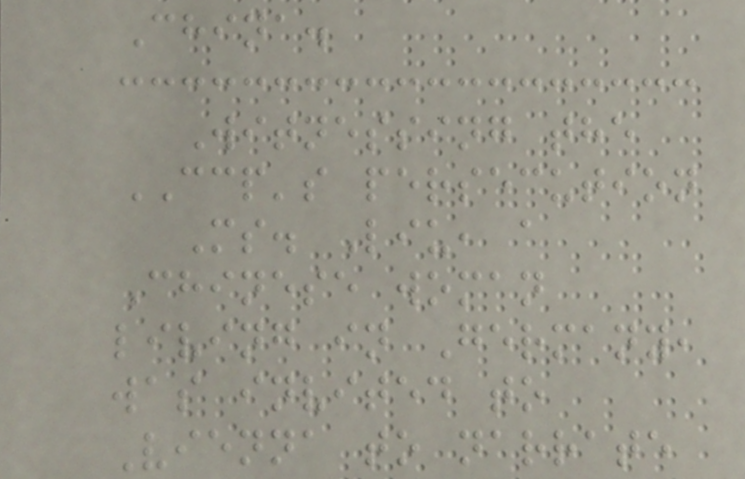China.
Witnessing the
CCP's persecution
Ms. Liu, a
Chinese woman
living in Germany,
was invited to
Vienna to narrate
